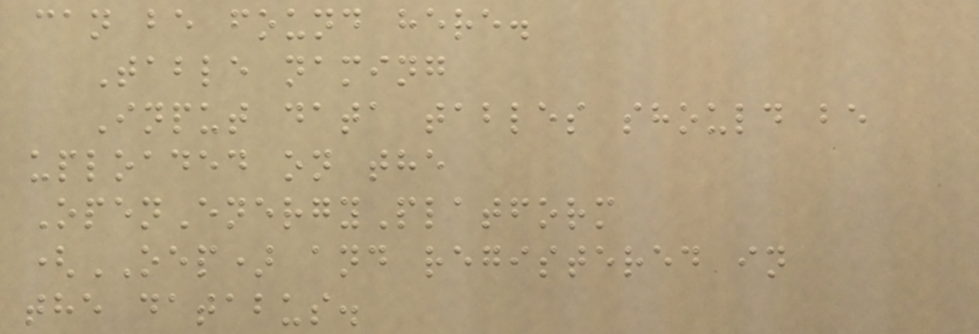can be found here.
Table naming
Input data tables should be
uploaded on the
OpenEnergyPlatform
(OEP) and registered in
the databus.
